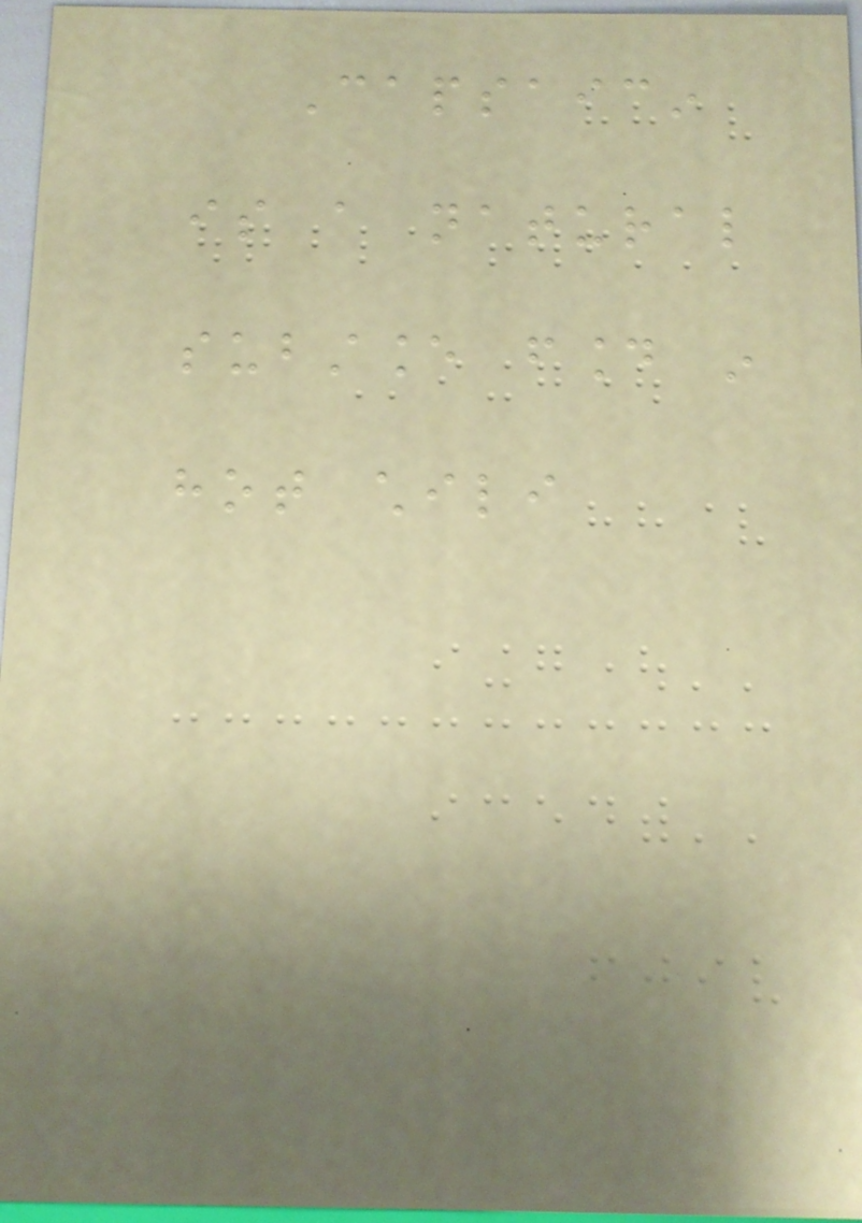Capsaicin
is a natural
substance found in
hot chili
